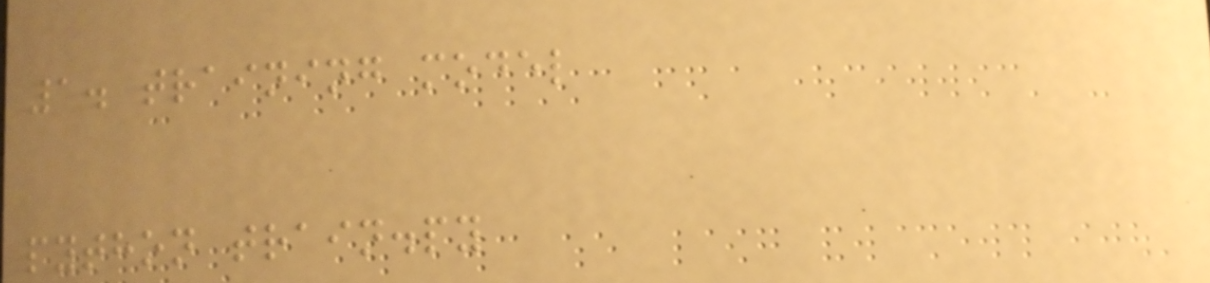1. training model
python train.py
